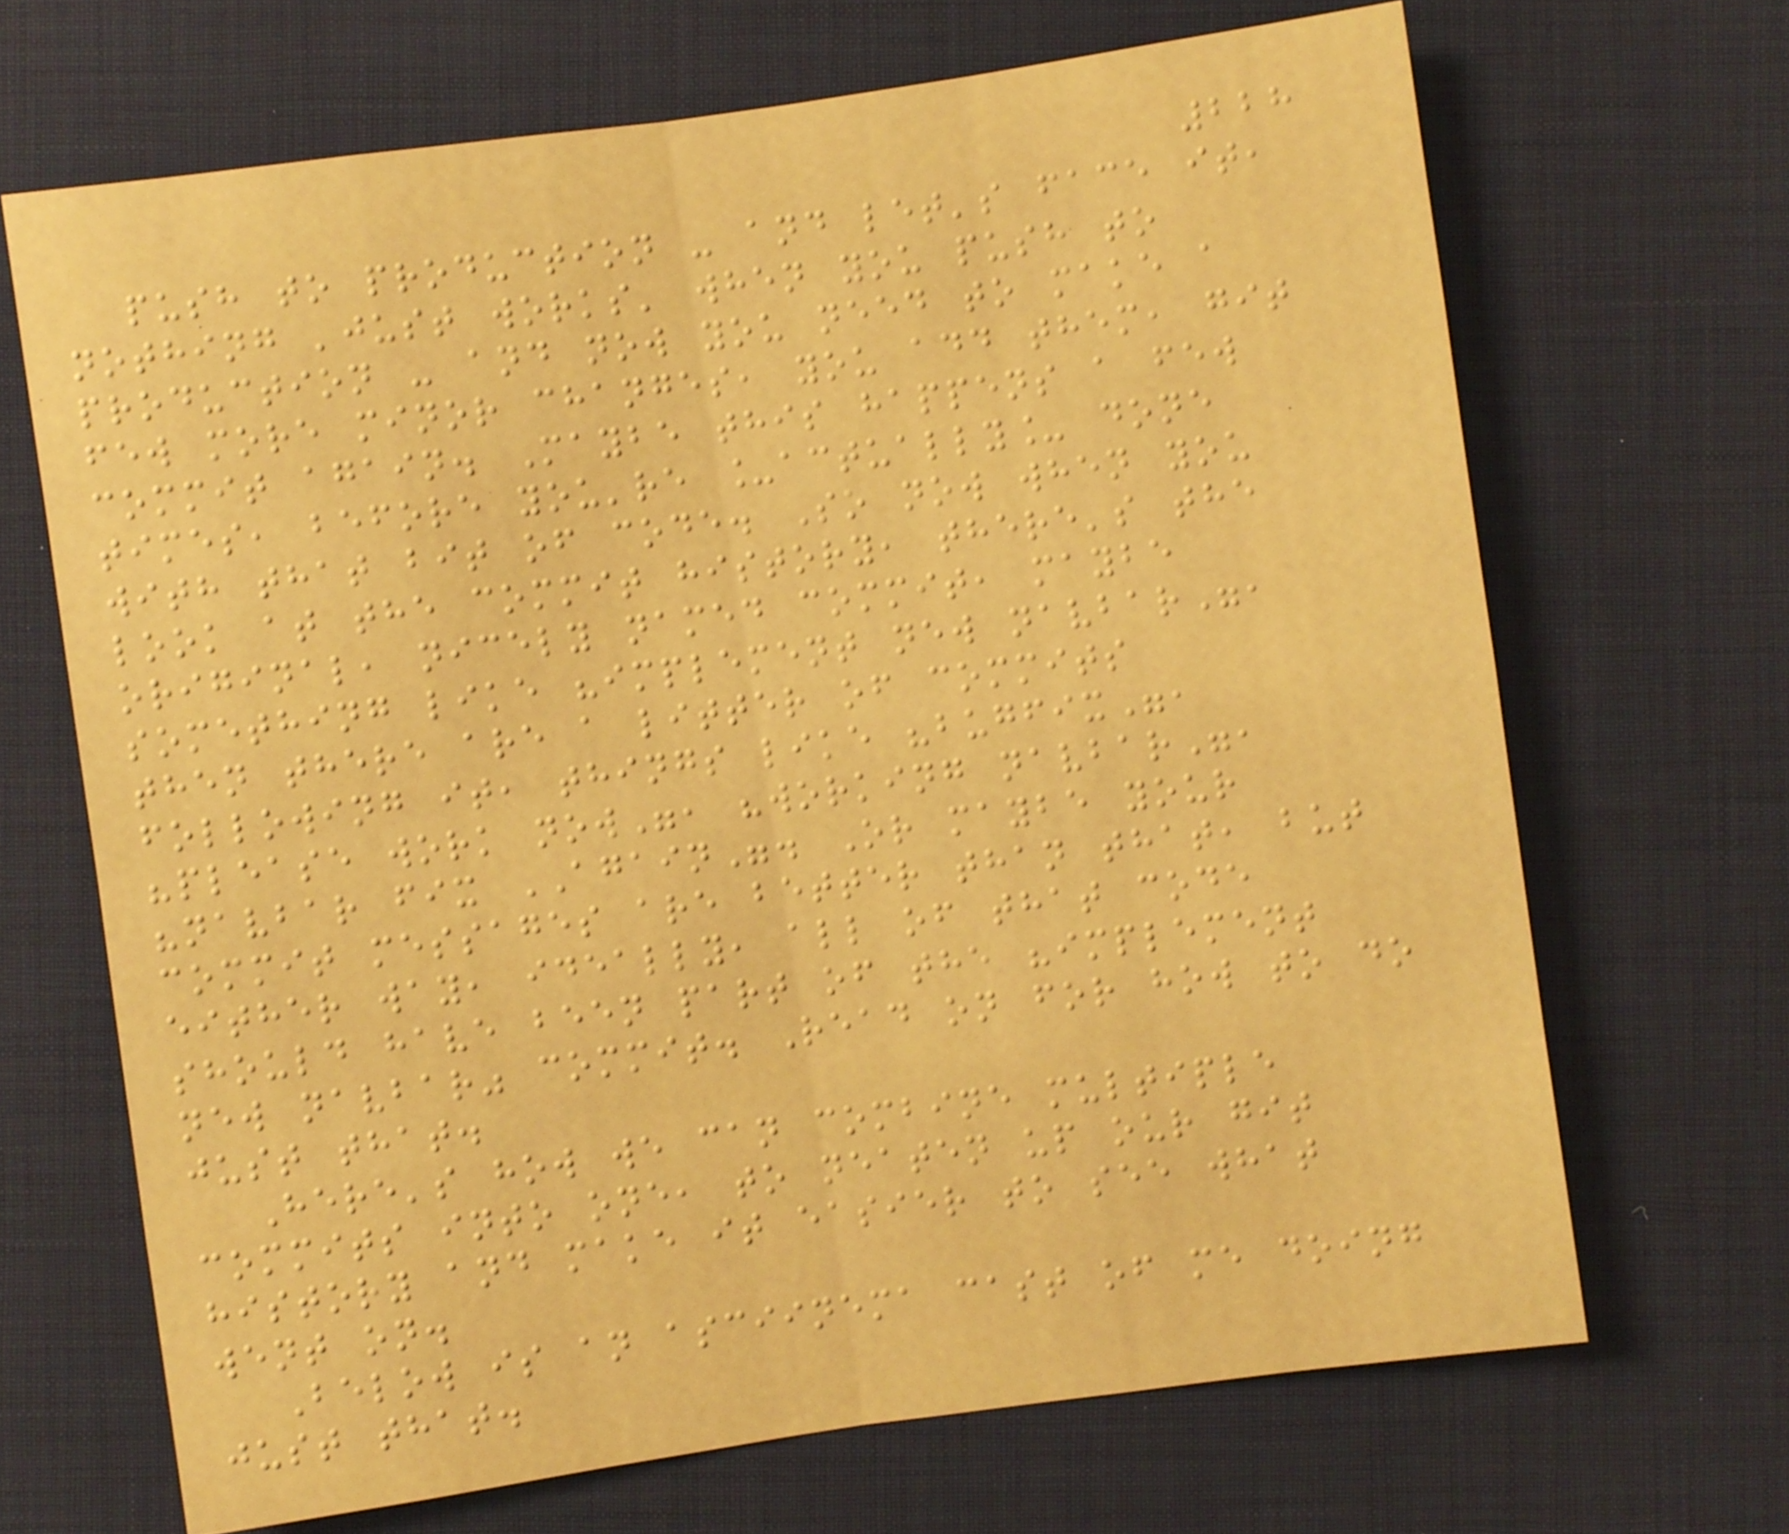228
push to production - and let's face it,
nothing 'just works' when you push to
production - and now you need to make a
few more minor changes, you add them, git
commit again. Maybe this happens a few
times, before you're _actually_ done
with that bit of code. So now when you
look at the commit history, there's the
original, nicely named commit, maybe
something like "implement new navbar",
then there are a litter of commits
following it, things like "bugfix",
"please work now", "working navbar",
"navbar fix AGAIN". Or maybe your
commit messages are better than that, but
either way, ideally, all of that code
should have been part of the "implement
new navbar" commit. Read on for how to do
just that.
Here's how we can combine multiple
commits into one, to neaten up our git
history and make it easier to see what
went on.
Below is an asciinema cast of me doing
just that.
